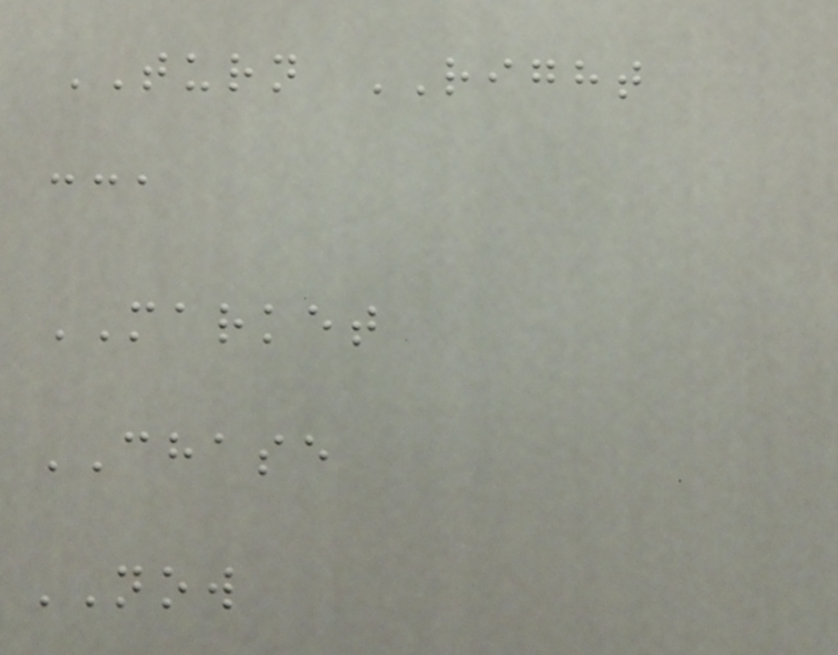TURN RIGHT
cca
MARKET
CHASE
NOW
